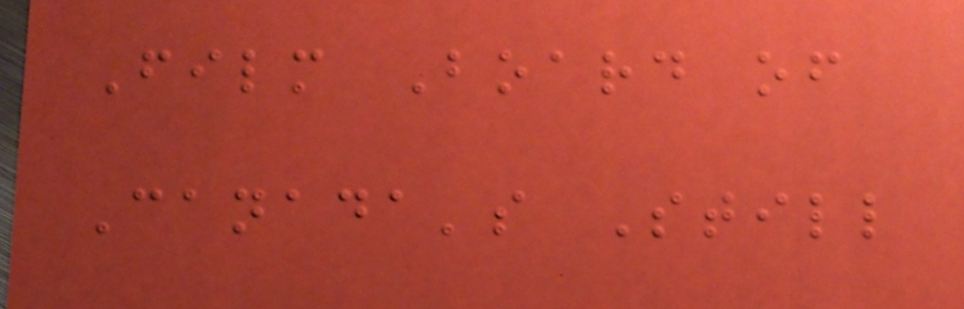Film Board of
Canada's Still
